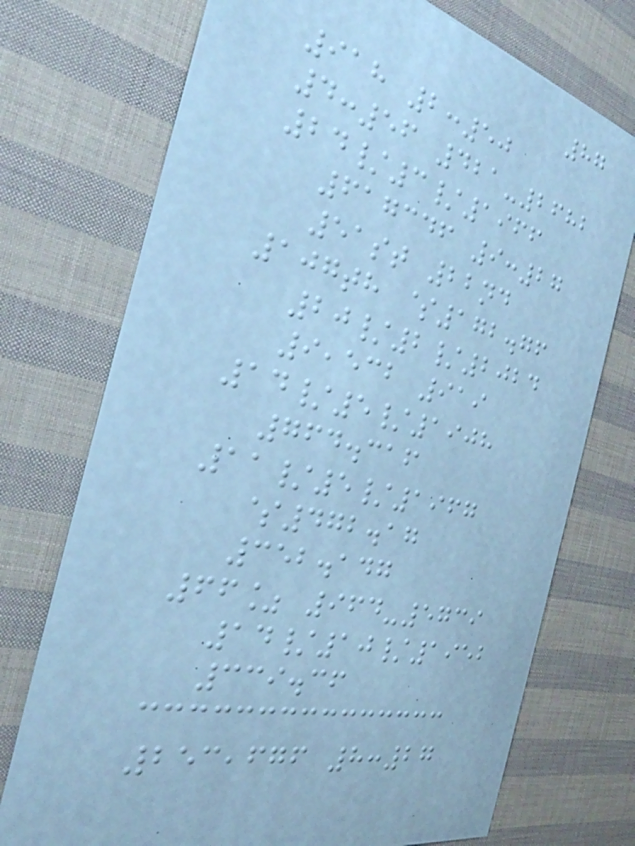87
918 2:50
4:56 421-2682
24/3/1966
617346 9:27
51st 22nd
107th $172.76
20/2/2024
9,532 919
14/5/1908
764.316
11/5/1967
$472.17
352.147
66% 964-5739
14/10/1952
339.36
253,676 8:27
